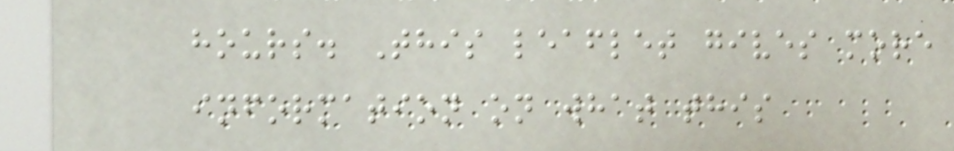hours. This leaflet gives more
information on what this
